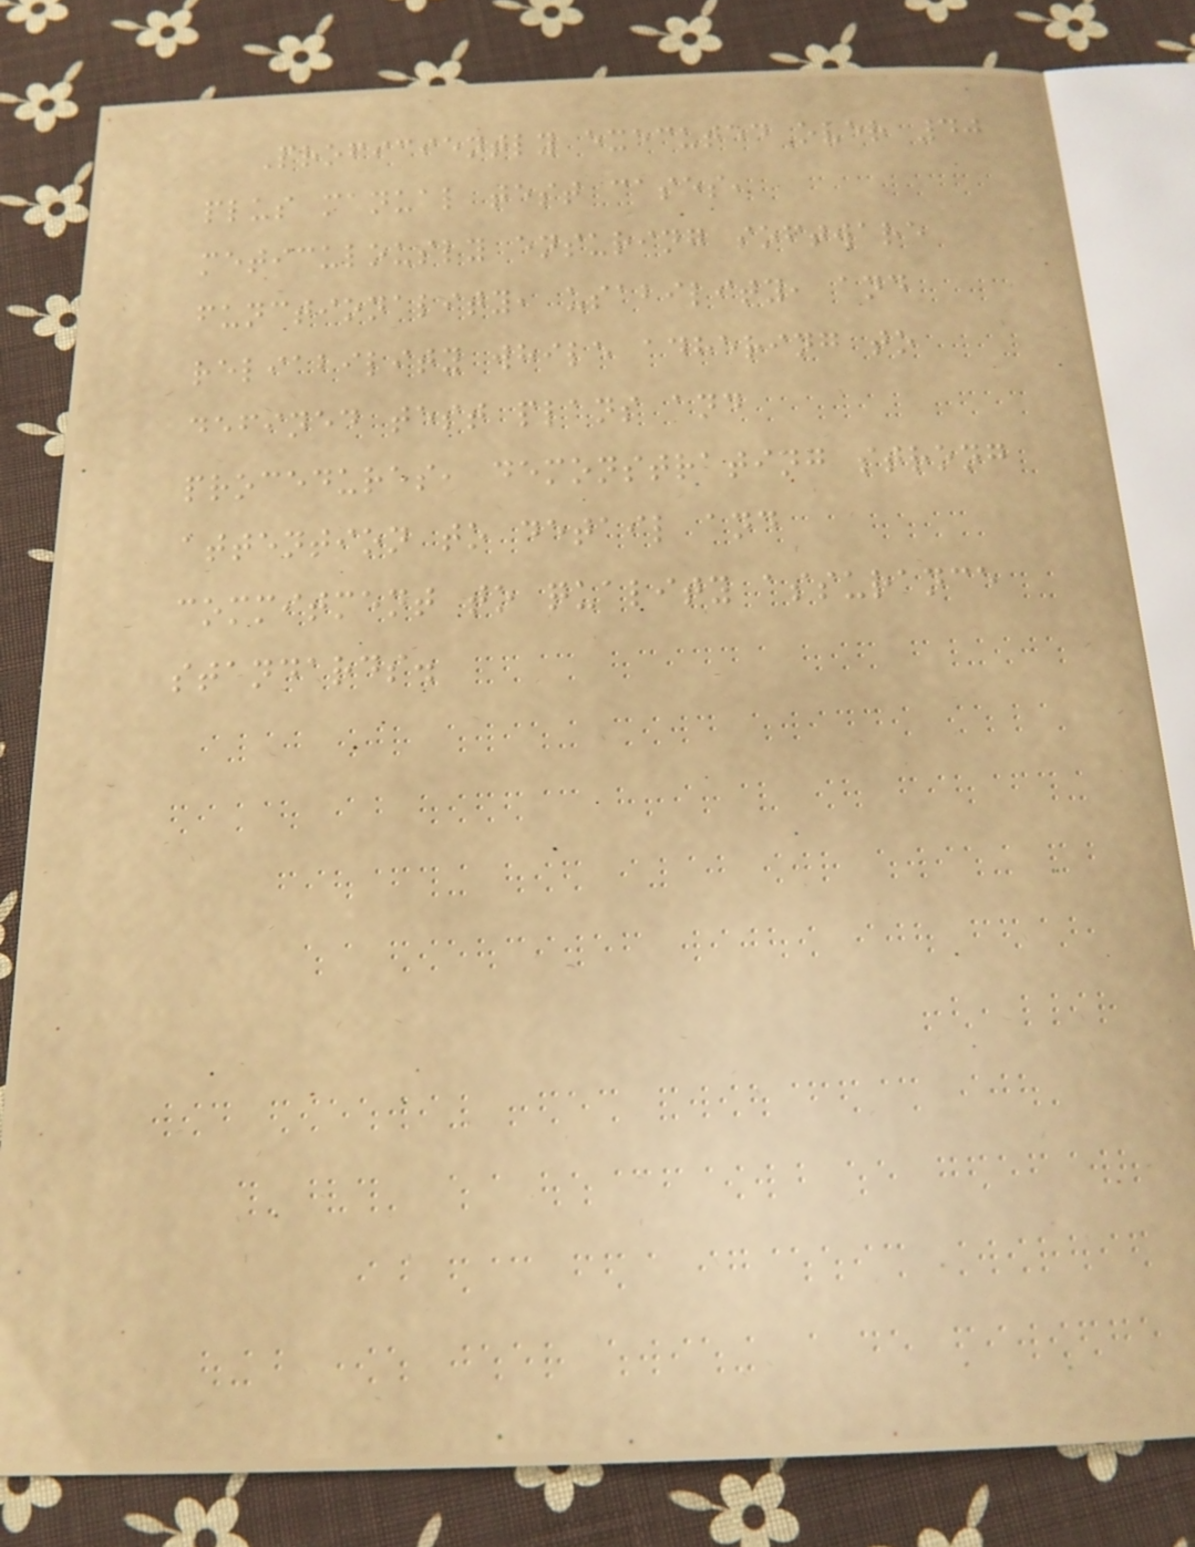Proficiently executed over 40
plus manual test cases,
meticulously ensuring software
functionality, usability, and
reliability while adhering to
defined test plans and
procedures, demonstrating strong
attention to detail and
commitment to quality assurance
standards.
